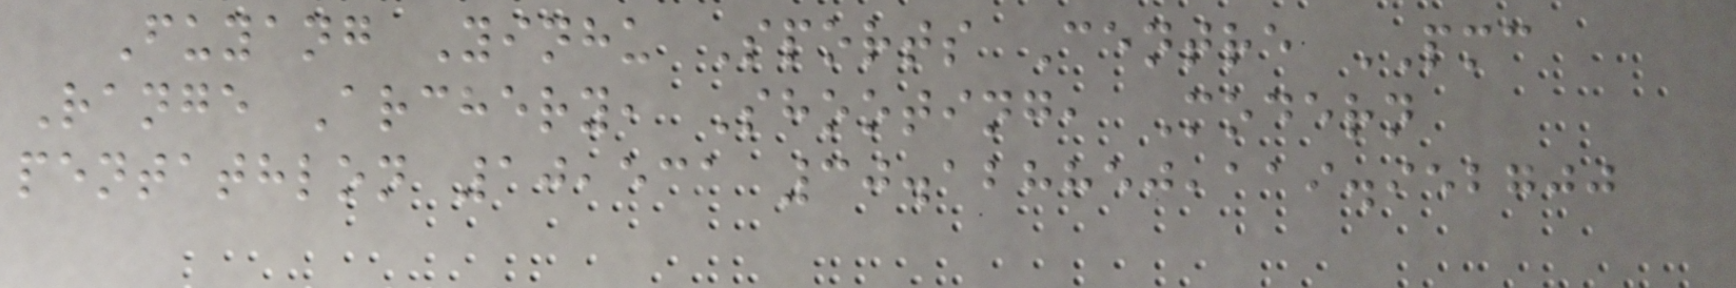Fuyang Yinhu Sports Centre PMC
Range Archery, Shooting, Modern
pentathlon 10,531 30.128850,119.952700
